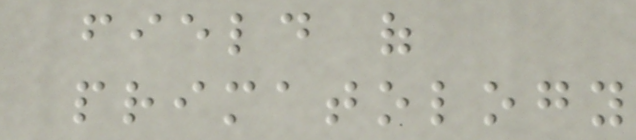field of
primatology
